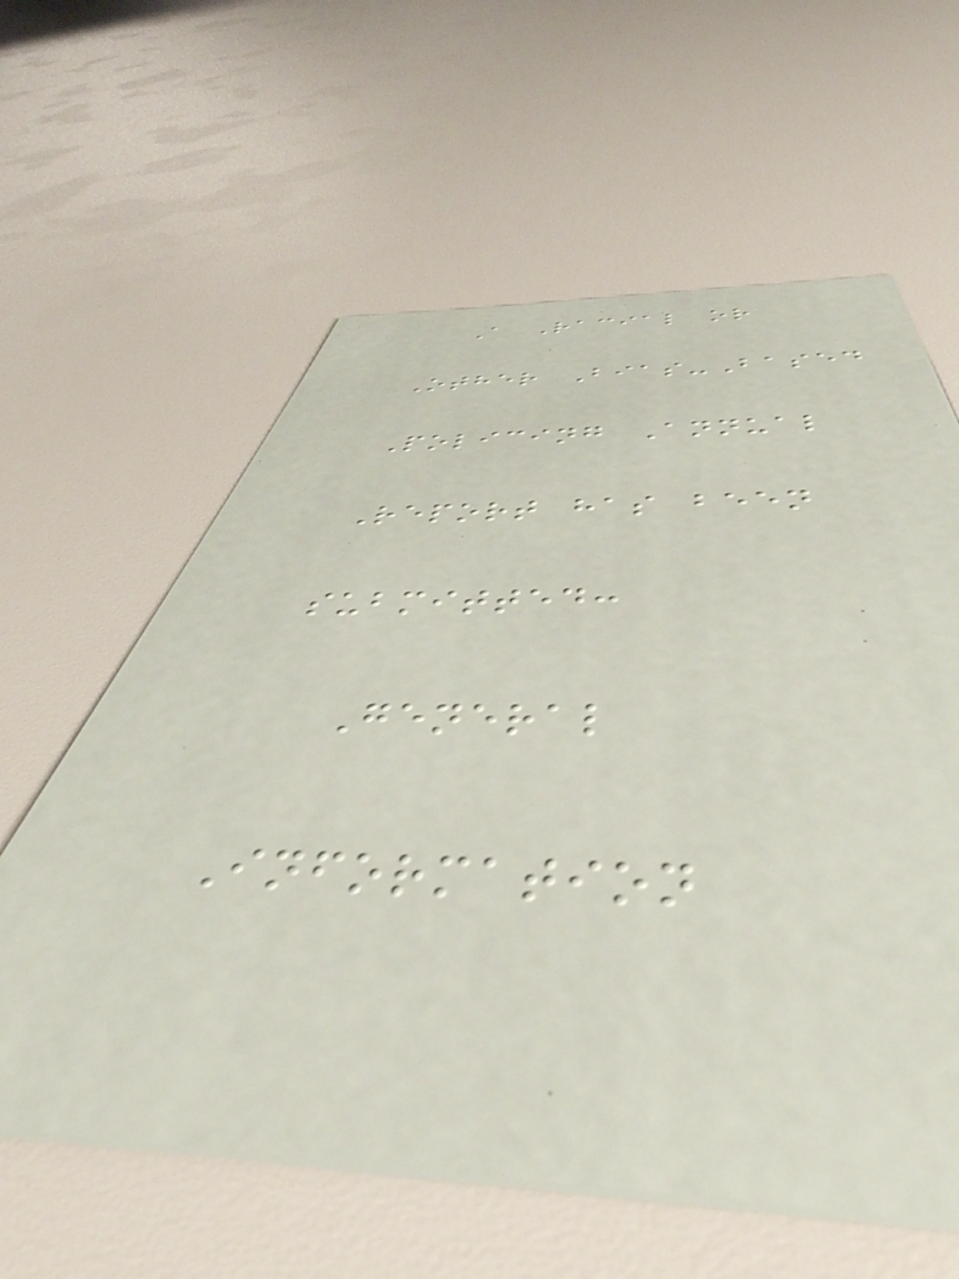A Racial or
Other Bias-Based
Policing Annual
Report has been
submitted:
General
Information
